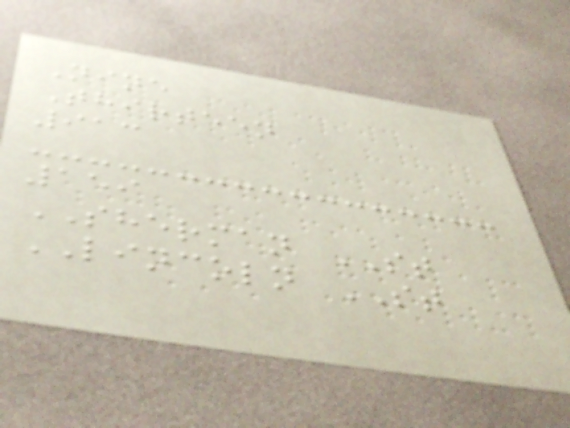Nine
Thirteen
913
159
SHERMAN ST
LINCOLN ST
